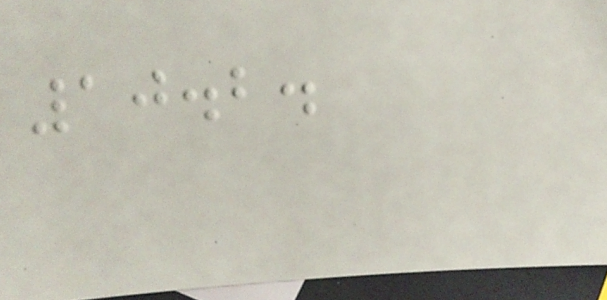10.2.
